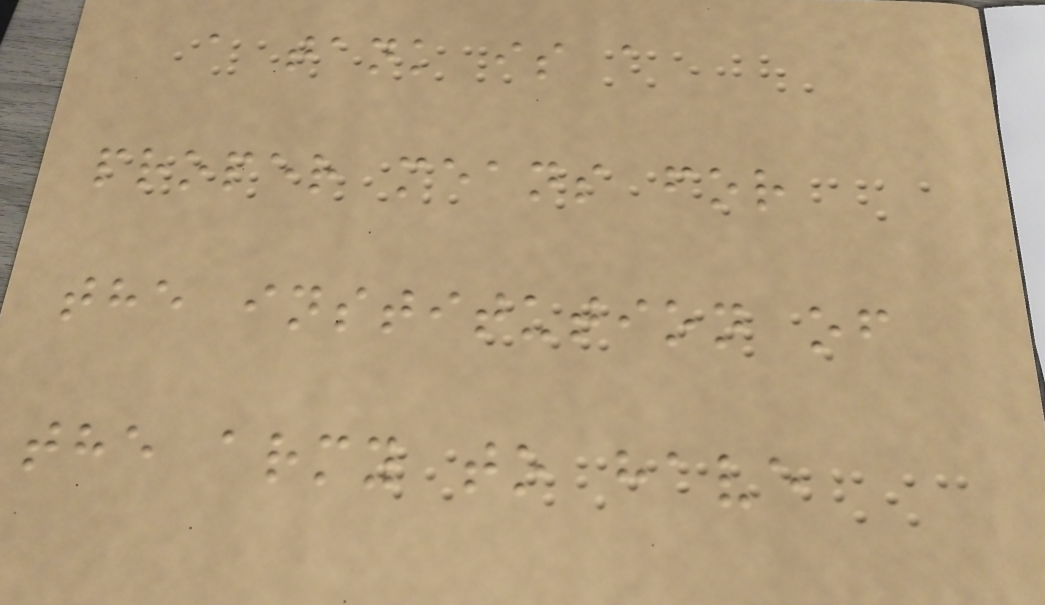a tank is a
proper means for
the institution of
the army to have
